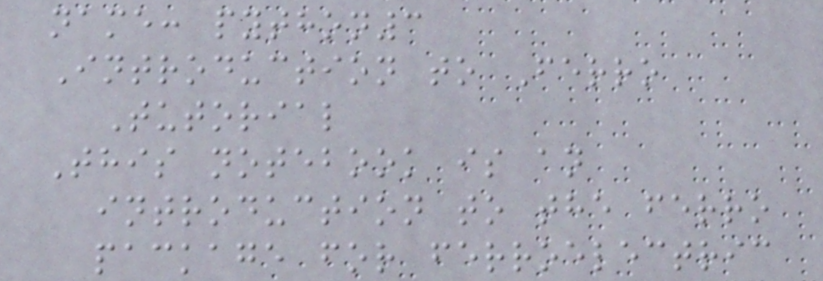name: python3
Introduction to Ferro
Tutorial
This notebook is an
introduction to the ferro
package for ferroelectric
